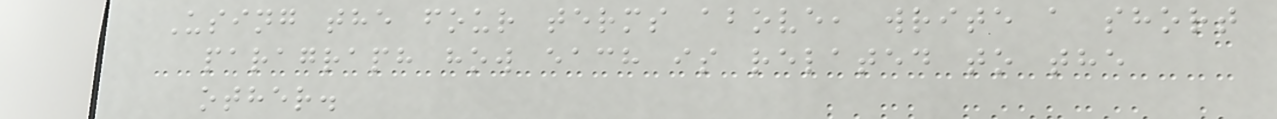Using the four terms above, write a short
paragraph how each is related to the
other.
